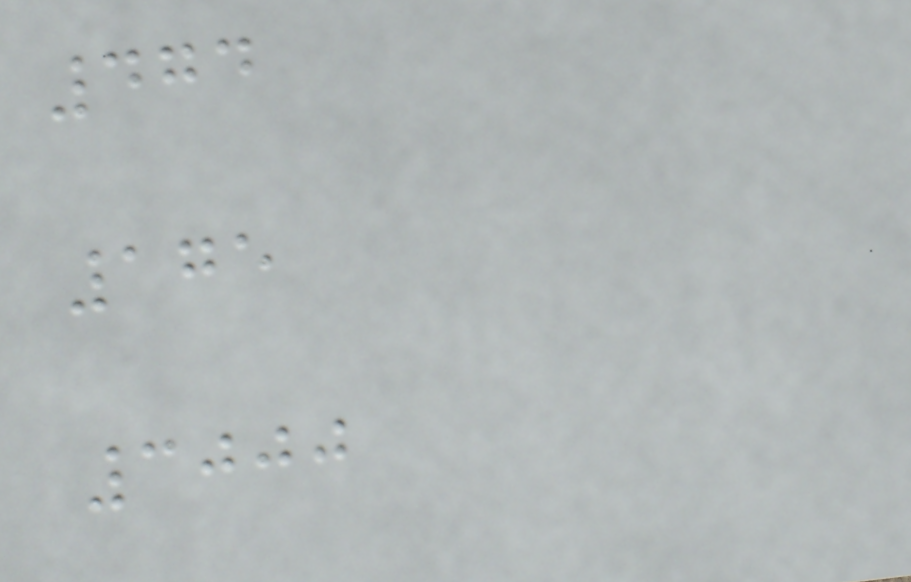474
175
3000
